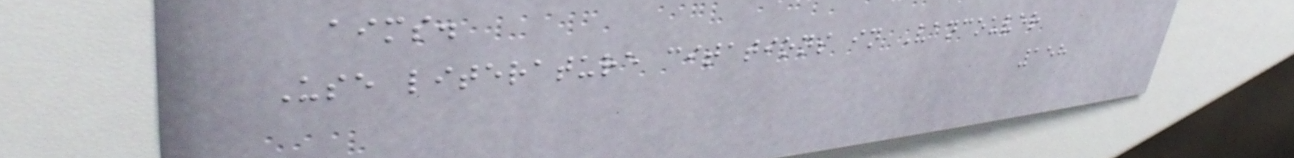aims.
Use literature citations in Vancouver
158
